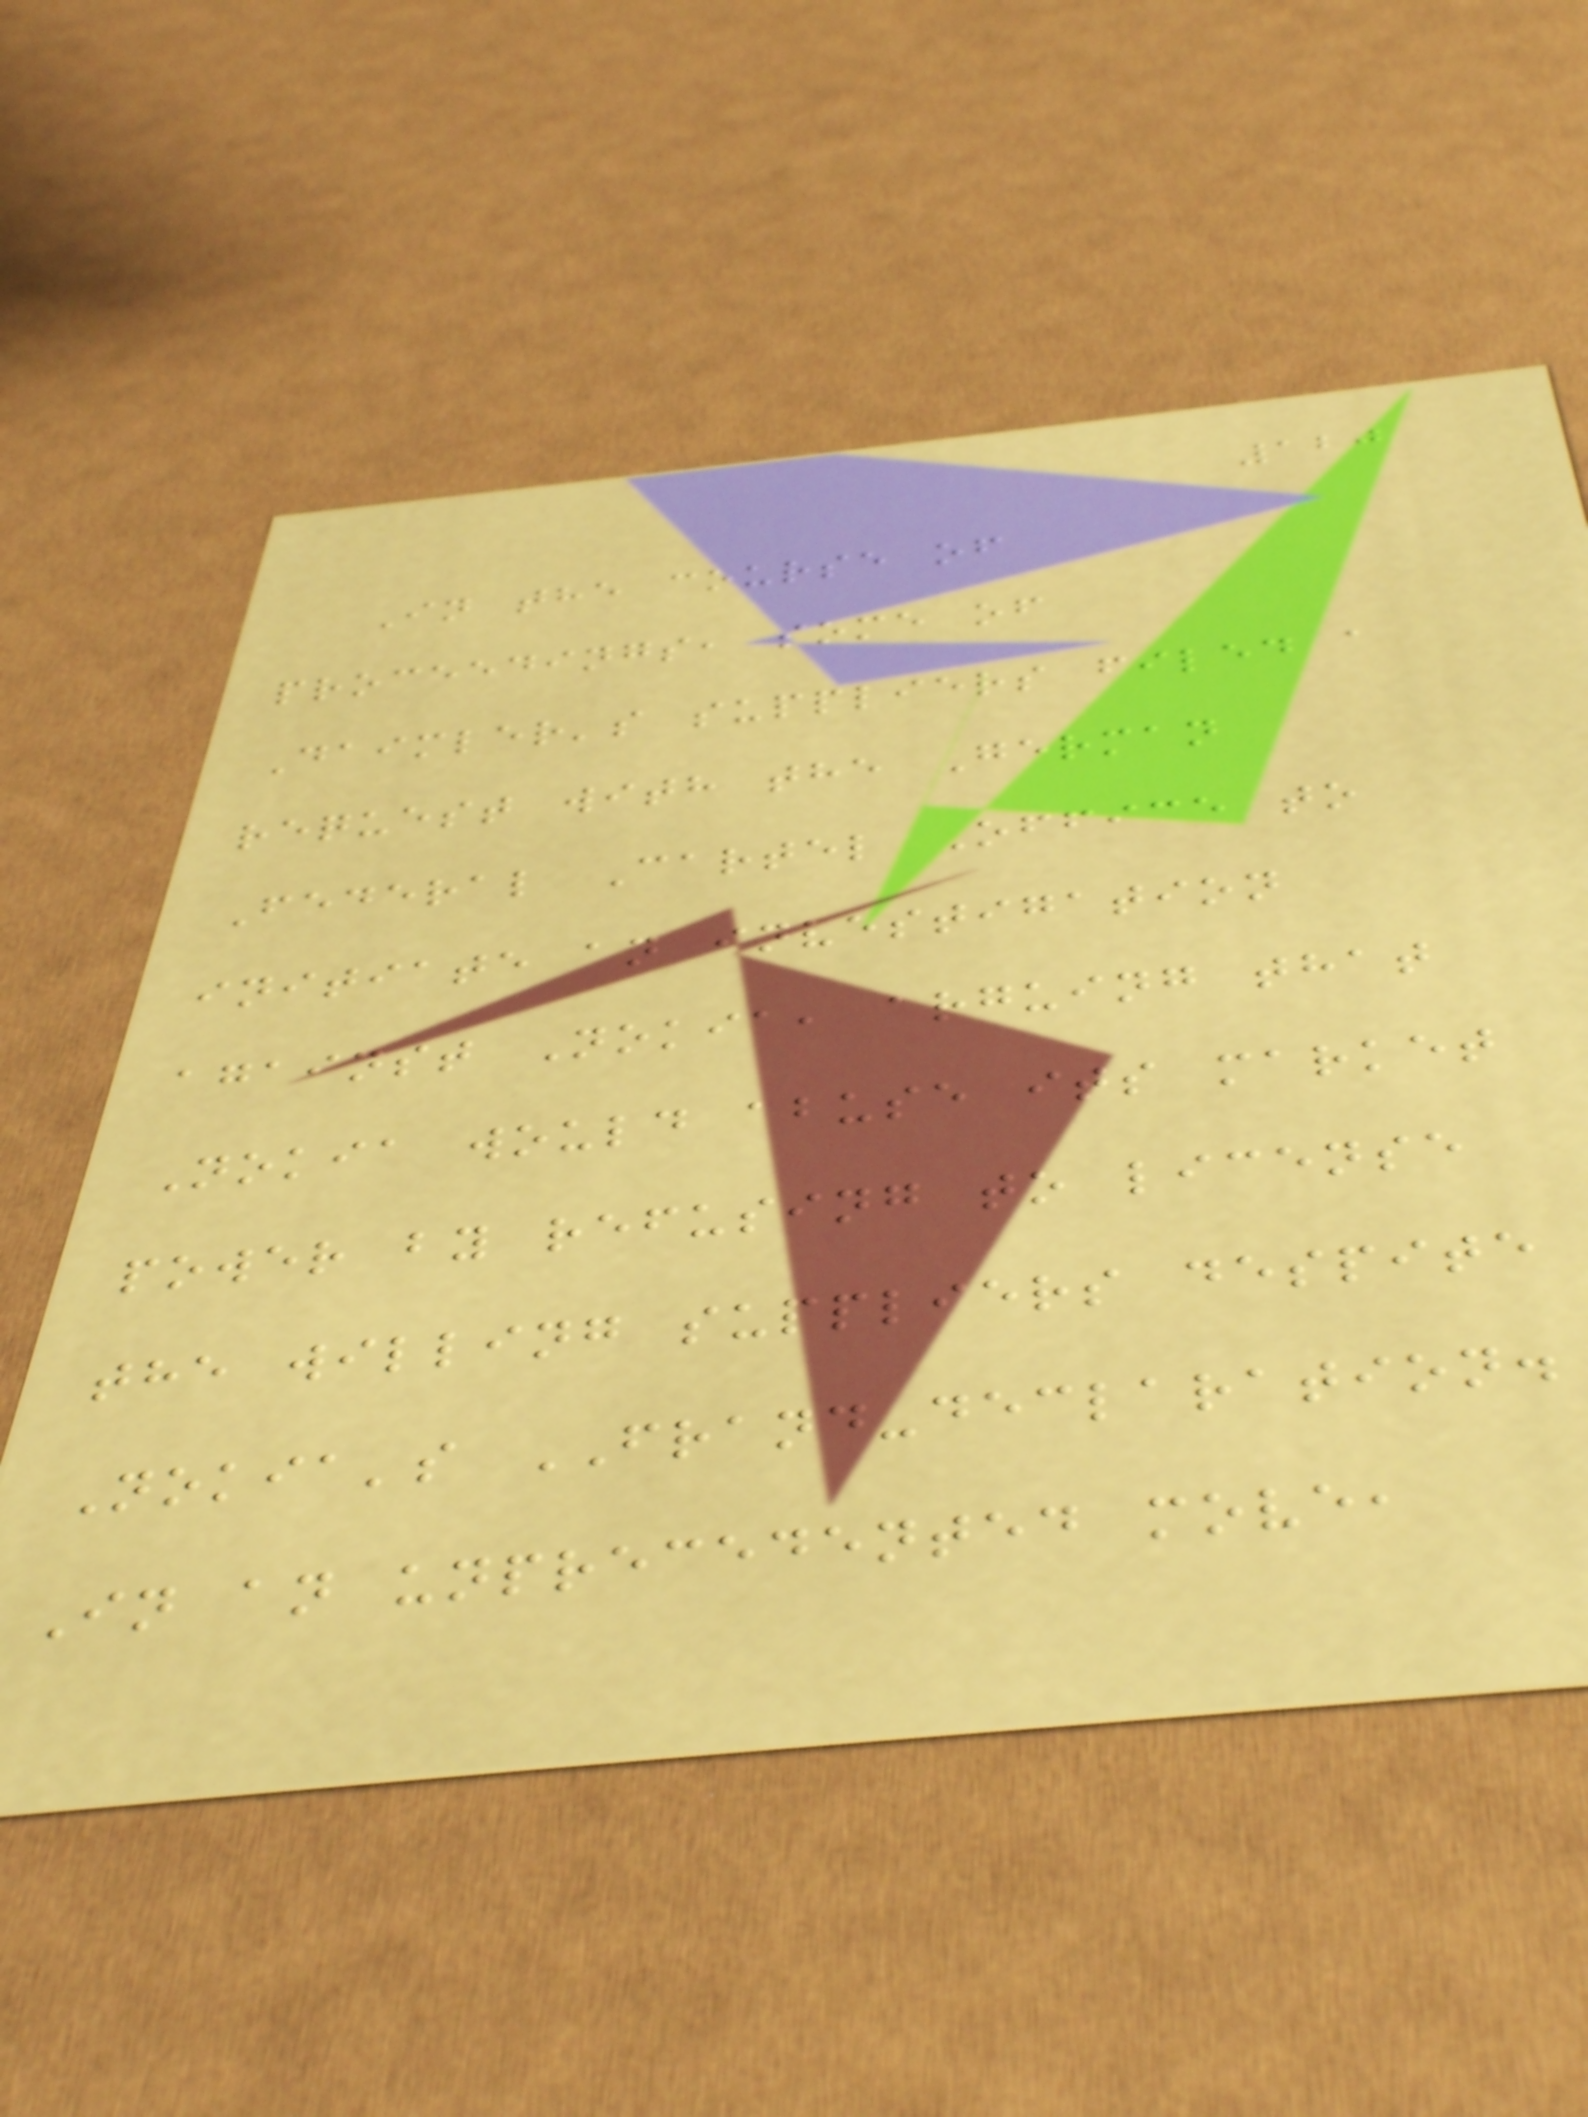120
In the course of
proceedings, some of
Daimler's suppliers filed a
request with the German
Federal Cartel Office to
initiate an investigation
against Nokia, arguing that
Nokia would abuse its market
power by refusing to license
the willing suppliers despite
Nokia's FRAND-declaration.
In an unprecedented move,
